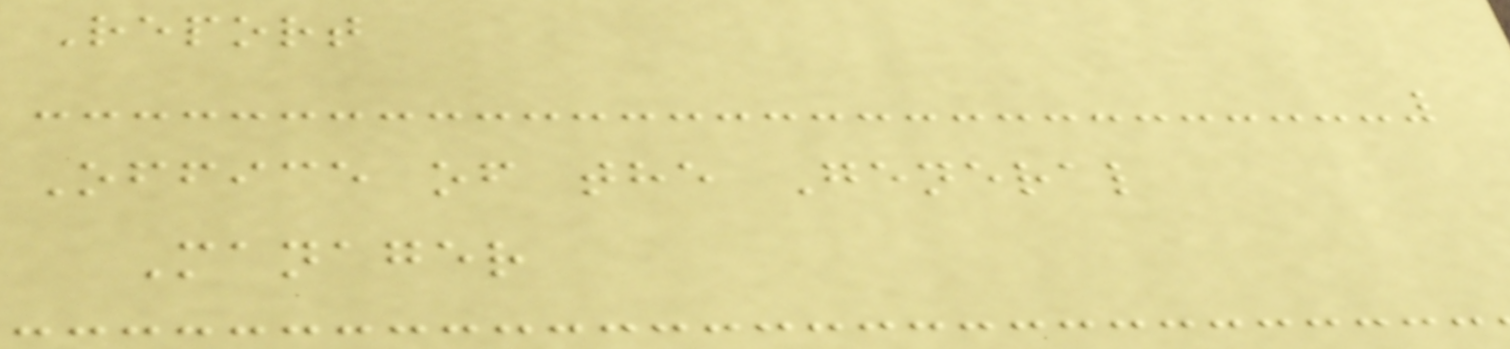Report
Office of the General
Manager
